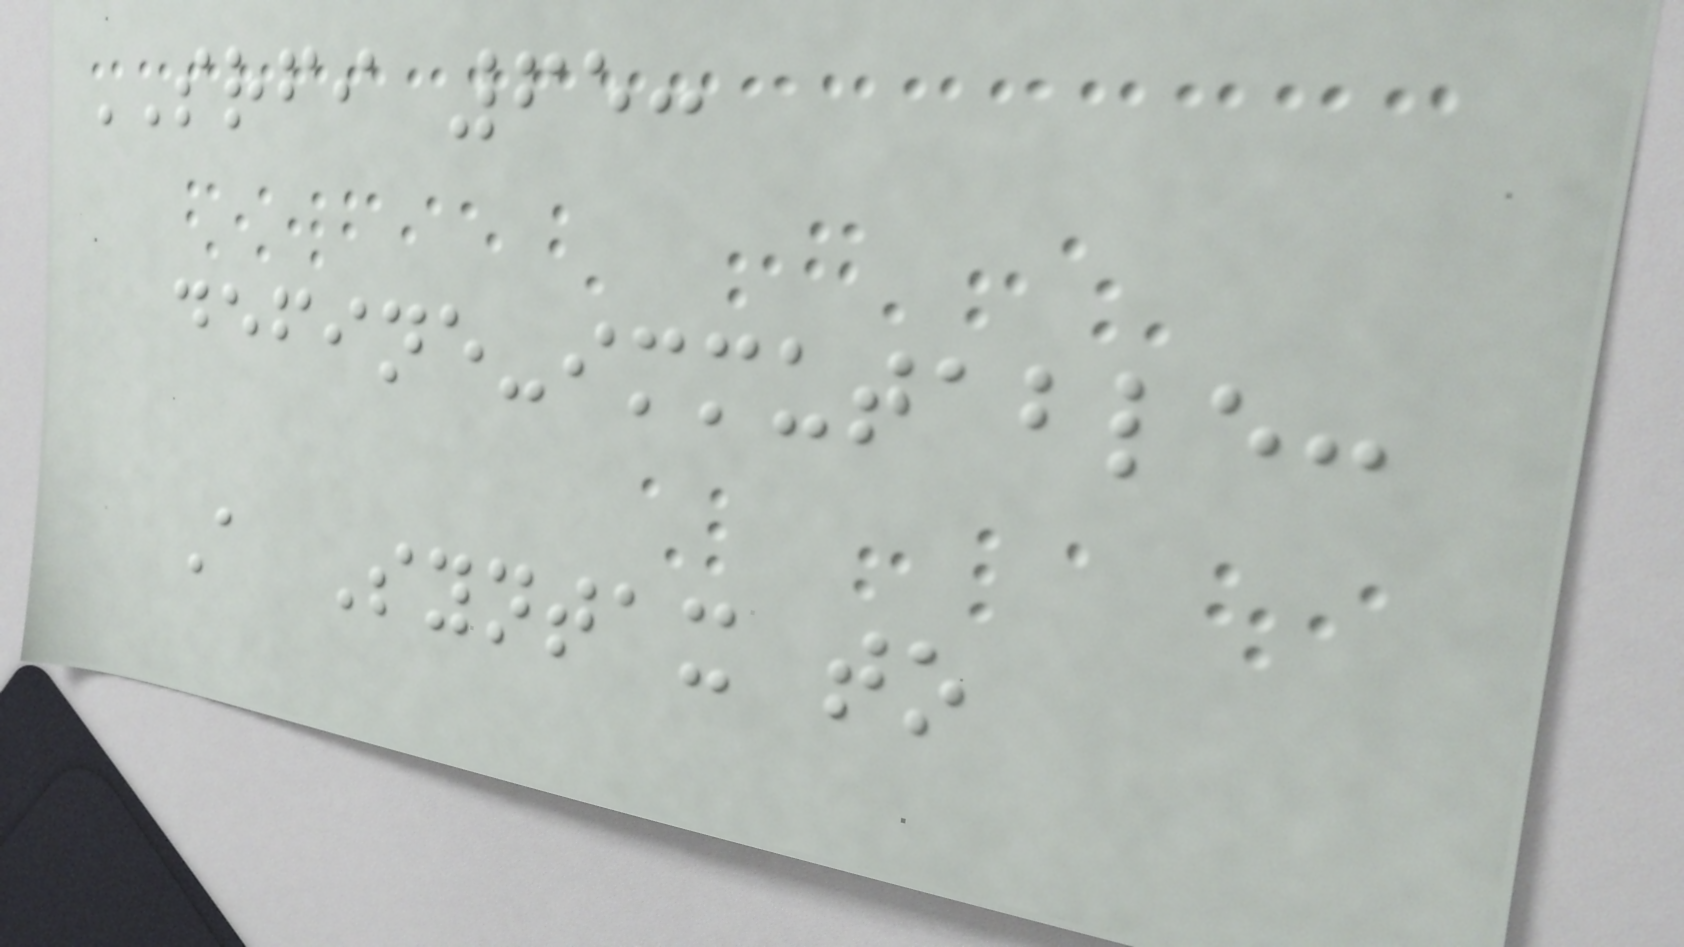SRFI 65:
define-immutable:
A Syntax to
